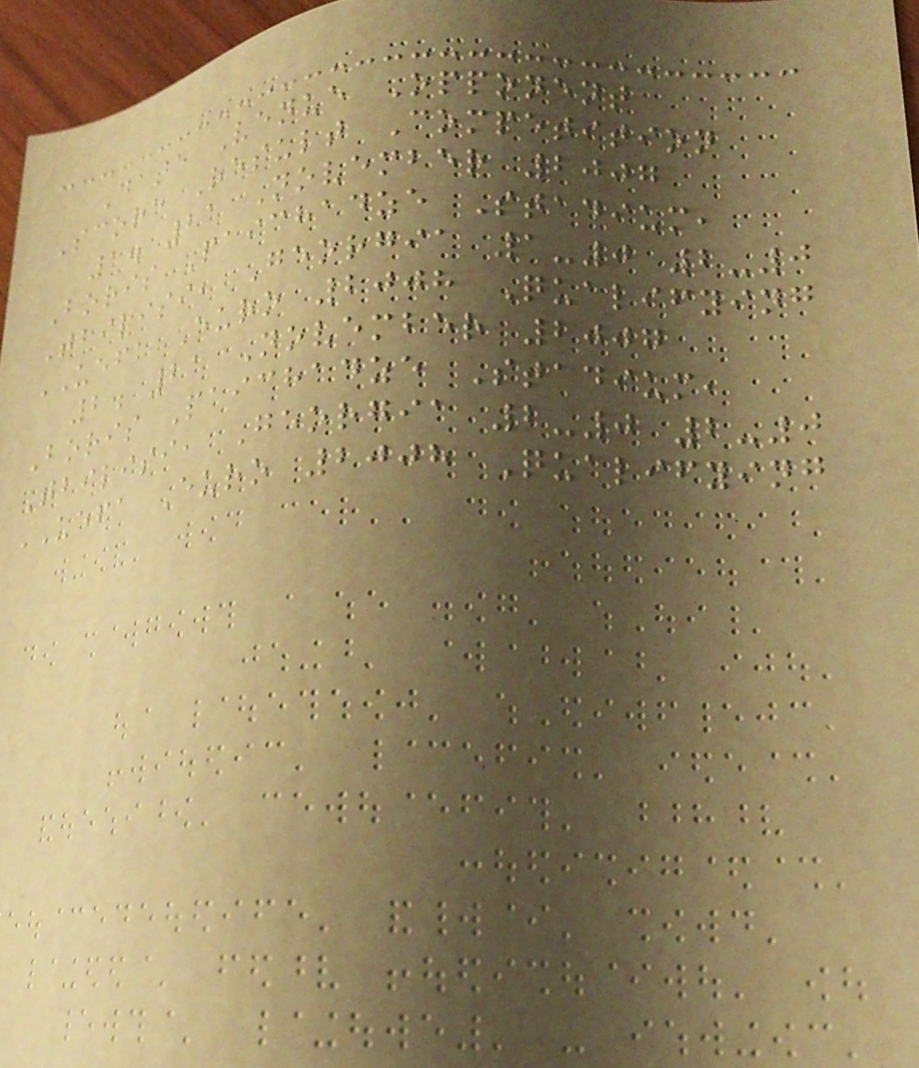Date Venue Opponent
Score Result Competition
1. 21 November 2007
Boris Paichadze Stadium,
Tbilisi, Georgia 1-0 2-0
UEFA Euro 2008 Qualifying
2. 21 November 2007
Boris Paichadze Stadium,
Tbilisi, Georgia 2-0 2-0
UEFA Euro 2008 Qualifying
